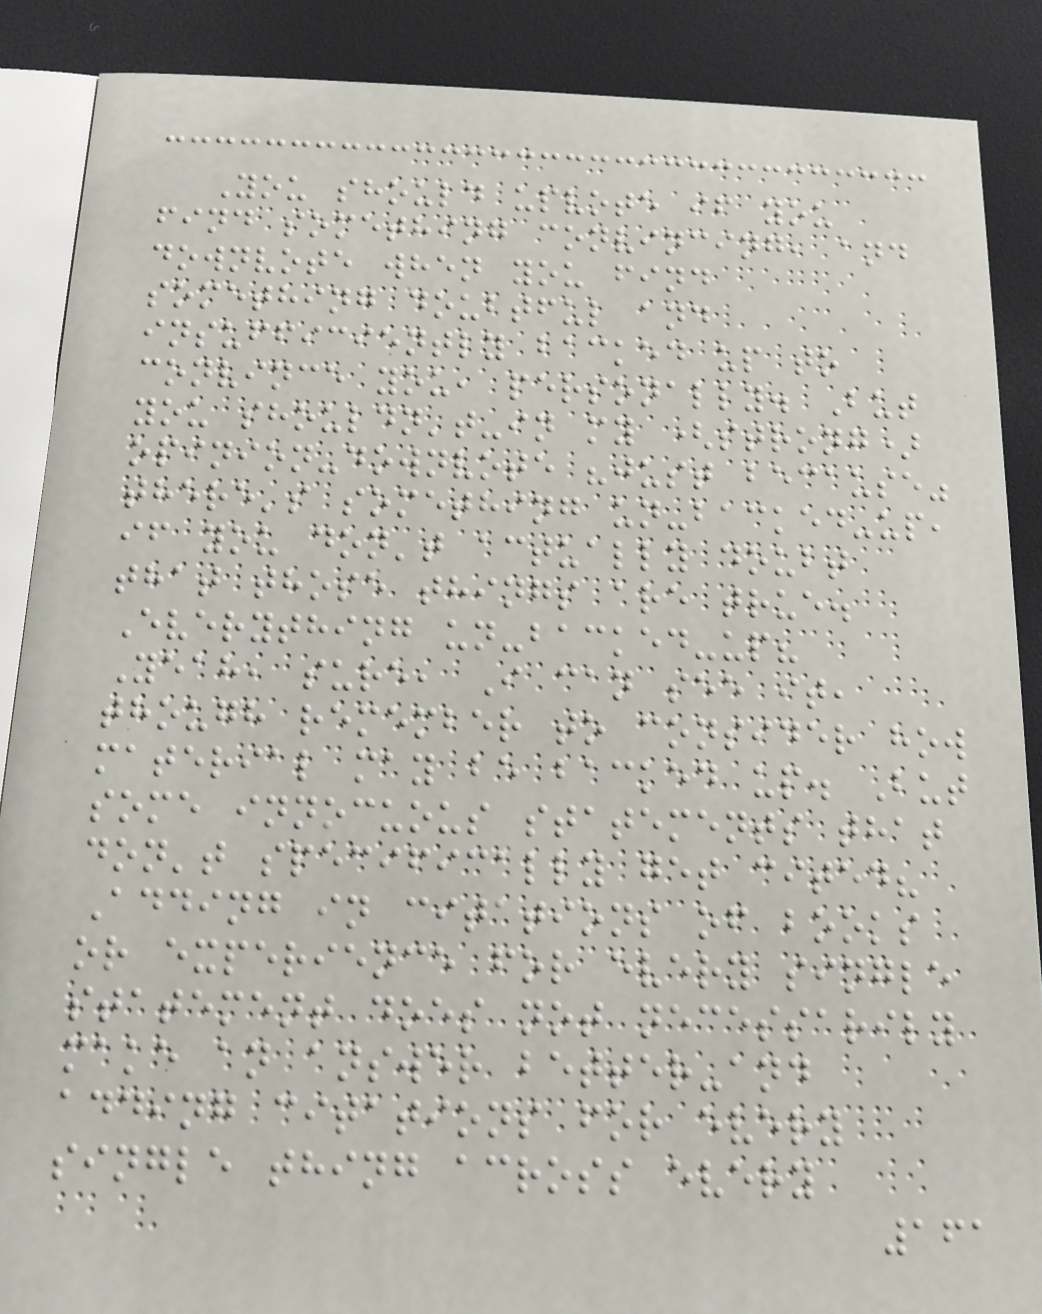You should upvote if you
find something convincing, and
downvote when you find
something doubtful and
insufficiently backed up to
convince you, personally. But
you shouldn't-in my (strong)
opinion-downvote "just because"
there's something un-backed-up,
if you don't actually doubt
that those things are true.
Everything un-backed-up?
Yeah, sure, I can see it,
though remember to consider how
material may be backed up. But
some innocuous statements that
don't specifically get cited?
Adding in citations of books
or experience for every single
statement does not necessarily
make an answer better-and
adding citations for every
single thing across every
161
